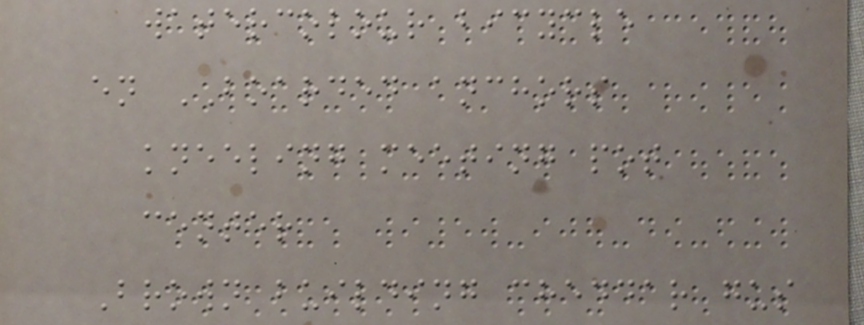watercolour bicycle
en BOARDED anchors
kneeling meeting pot
center
Brown building cheddar gus
